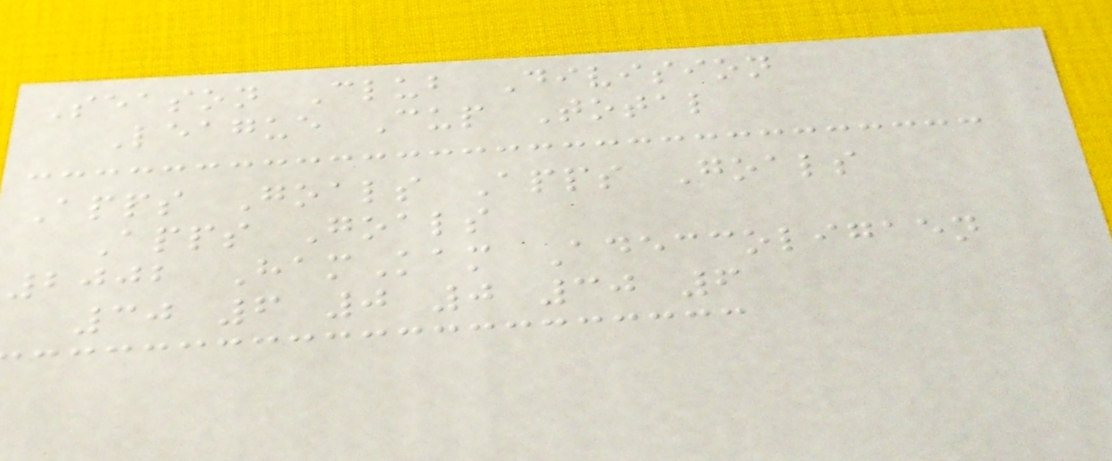Season Club Division
League Cup Total
Apps Goals Apps Goals
Apps Goals
2002 HamKam Adeccoligaen
30 6 0 0 30 6
